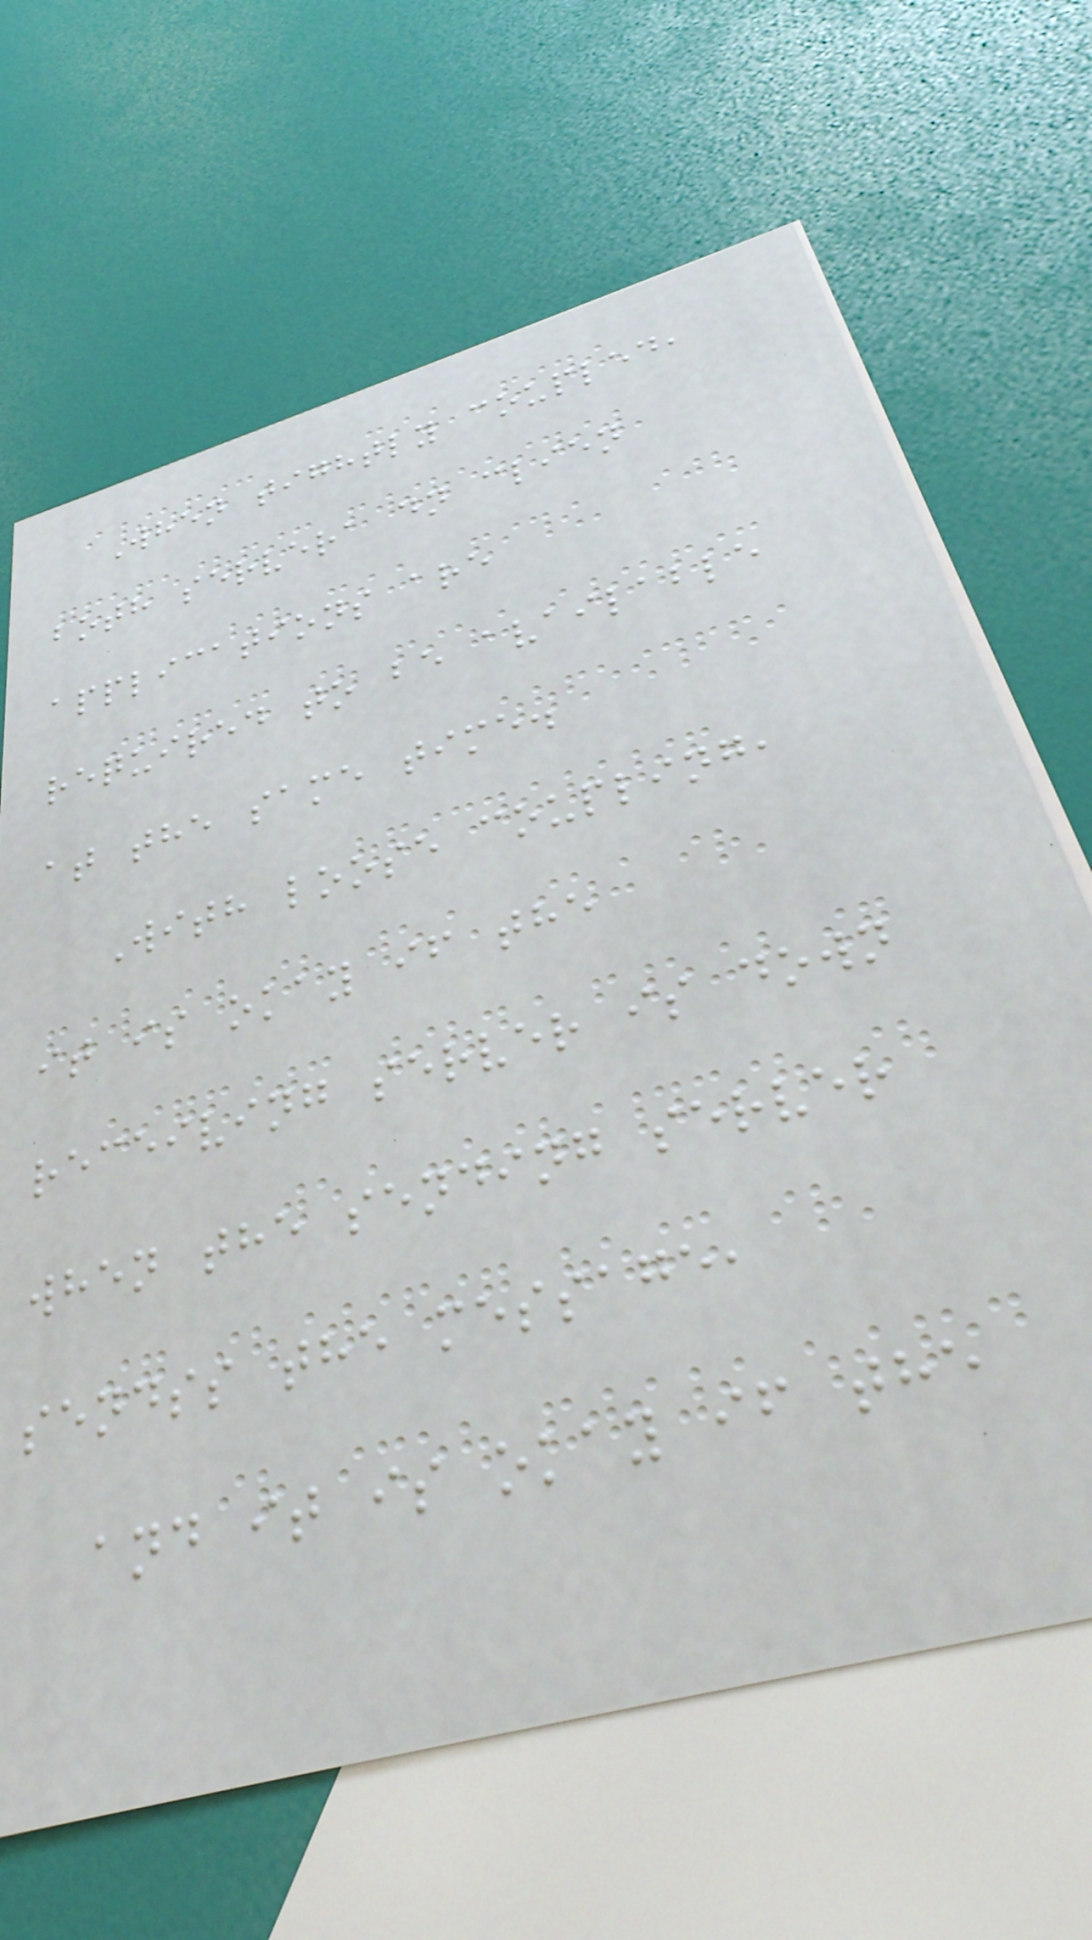When tightly coupled,
both servera dn clien
applications are
required to be available
at the same time.
With loose coupling,
it is okay if the
receiving server is down
when the sending server
sendss the message,
and it is okay if the
